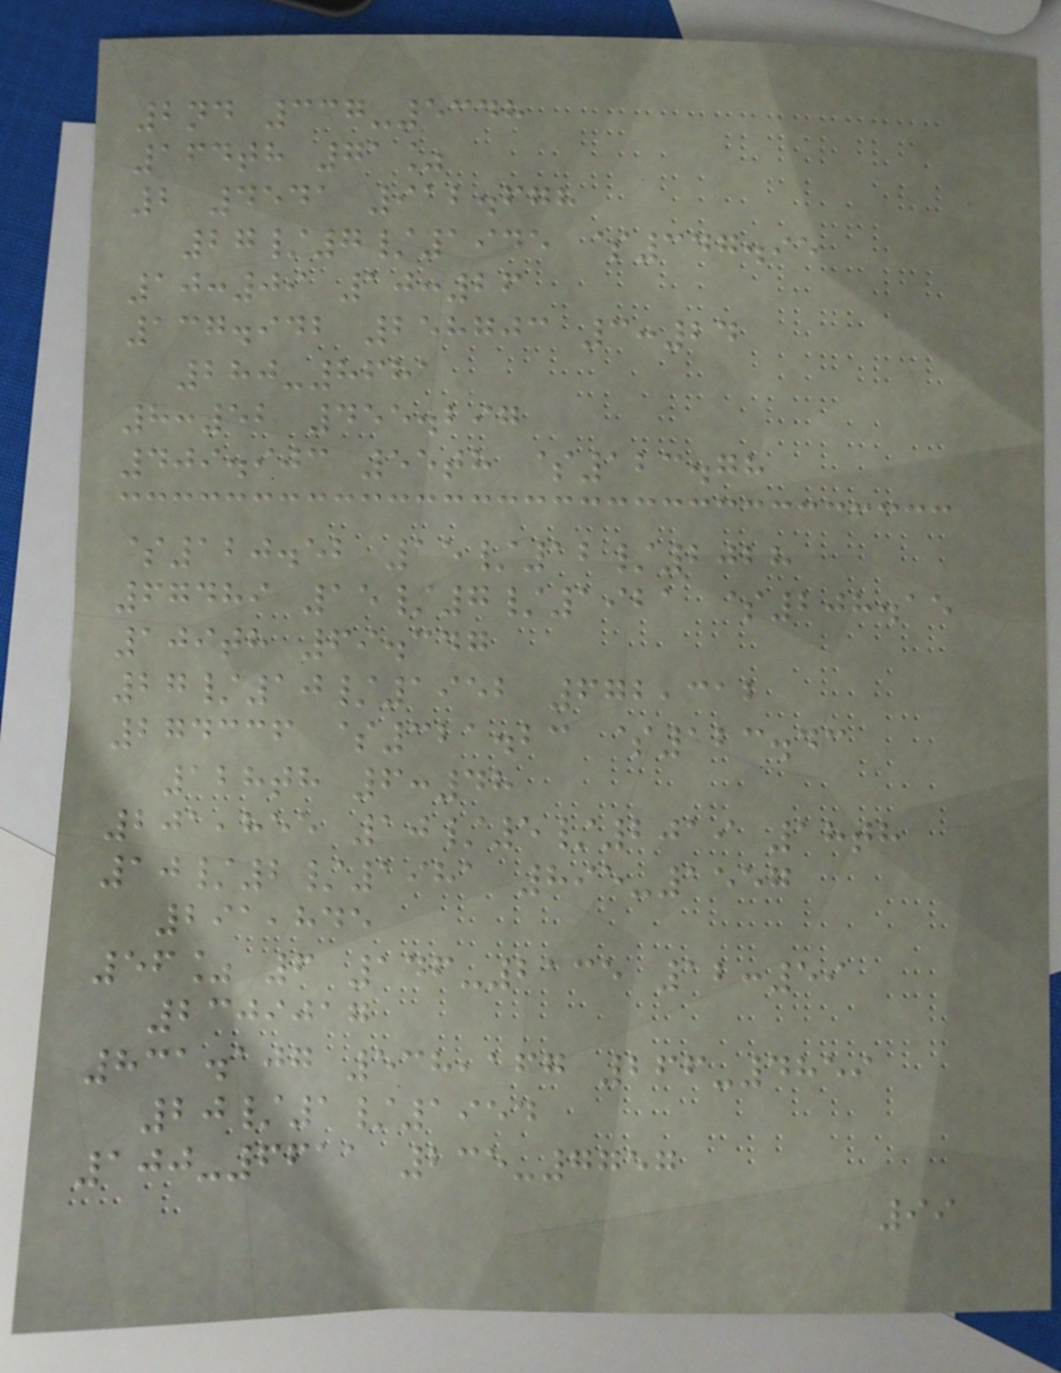2nd 337-5348
164th 71%
2 4541 912.678
27/7/1945 $347.95
10:09 10:26
137.942 258703 3:24
280-8681
8:52 455.297
409.903 55th $123.78
$120.52 15/12/2028
67489 15/7/1921 $208.15
109th 69.347
27/10/1952 672,312
274336 $321.23 $123.43
128th 6:48
201,855 10/5/2019 18th
10/2/1981 895-1557
291,845
56% 6 146-2135 12:59
2309017
831.107 538,167 266-4859
20/1/1954
100-6611 235-7757
99
